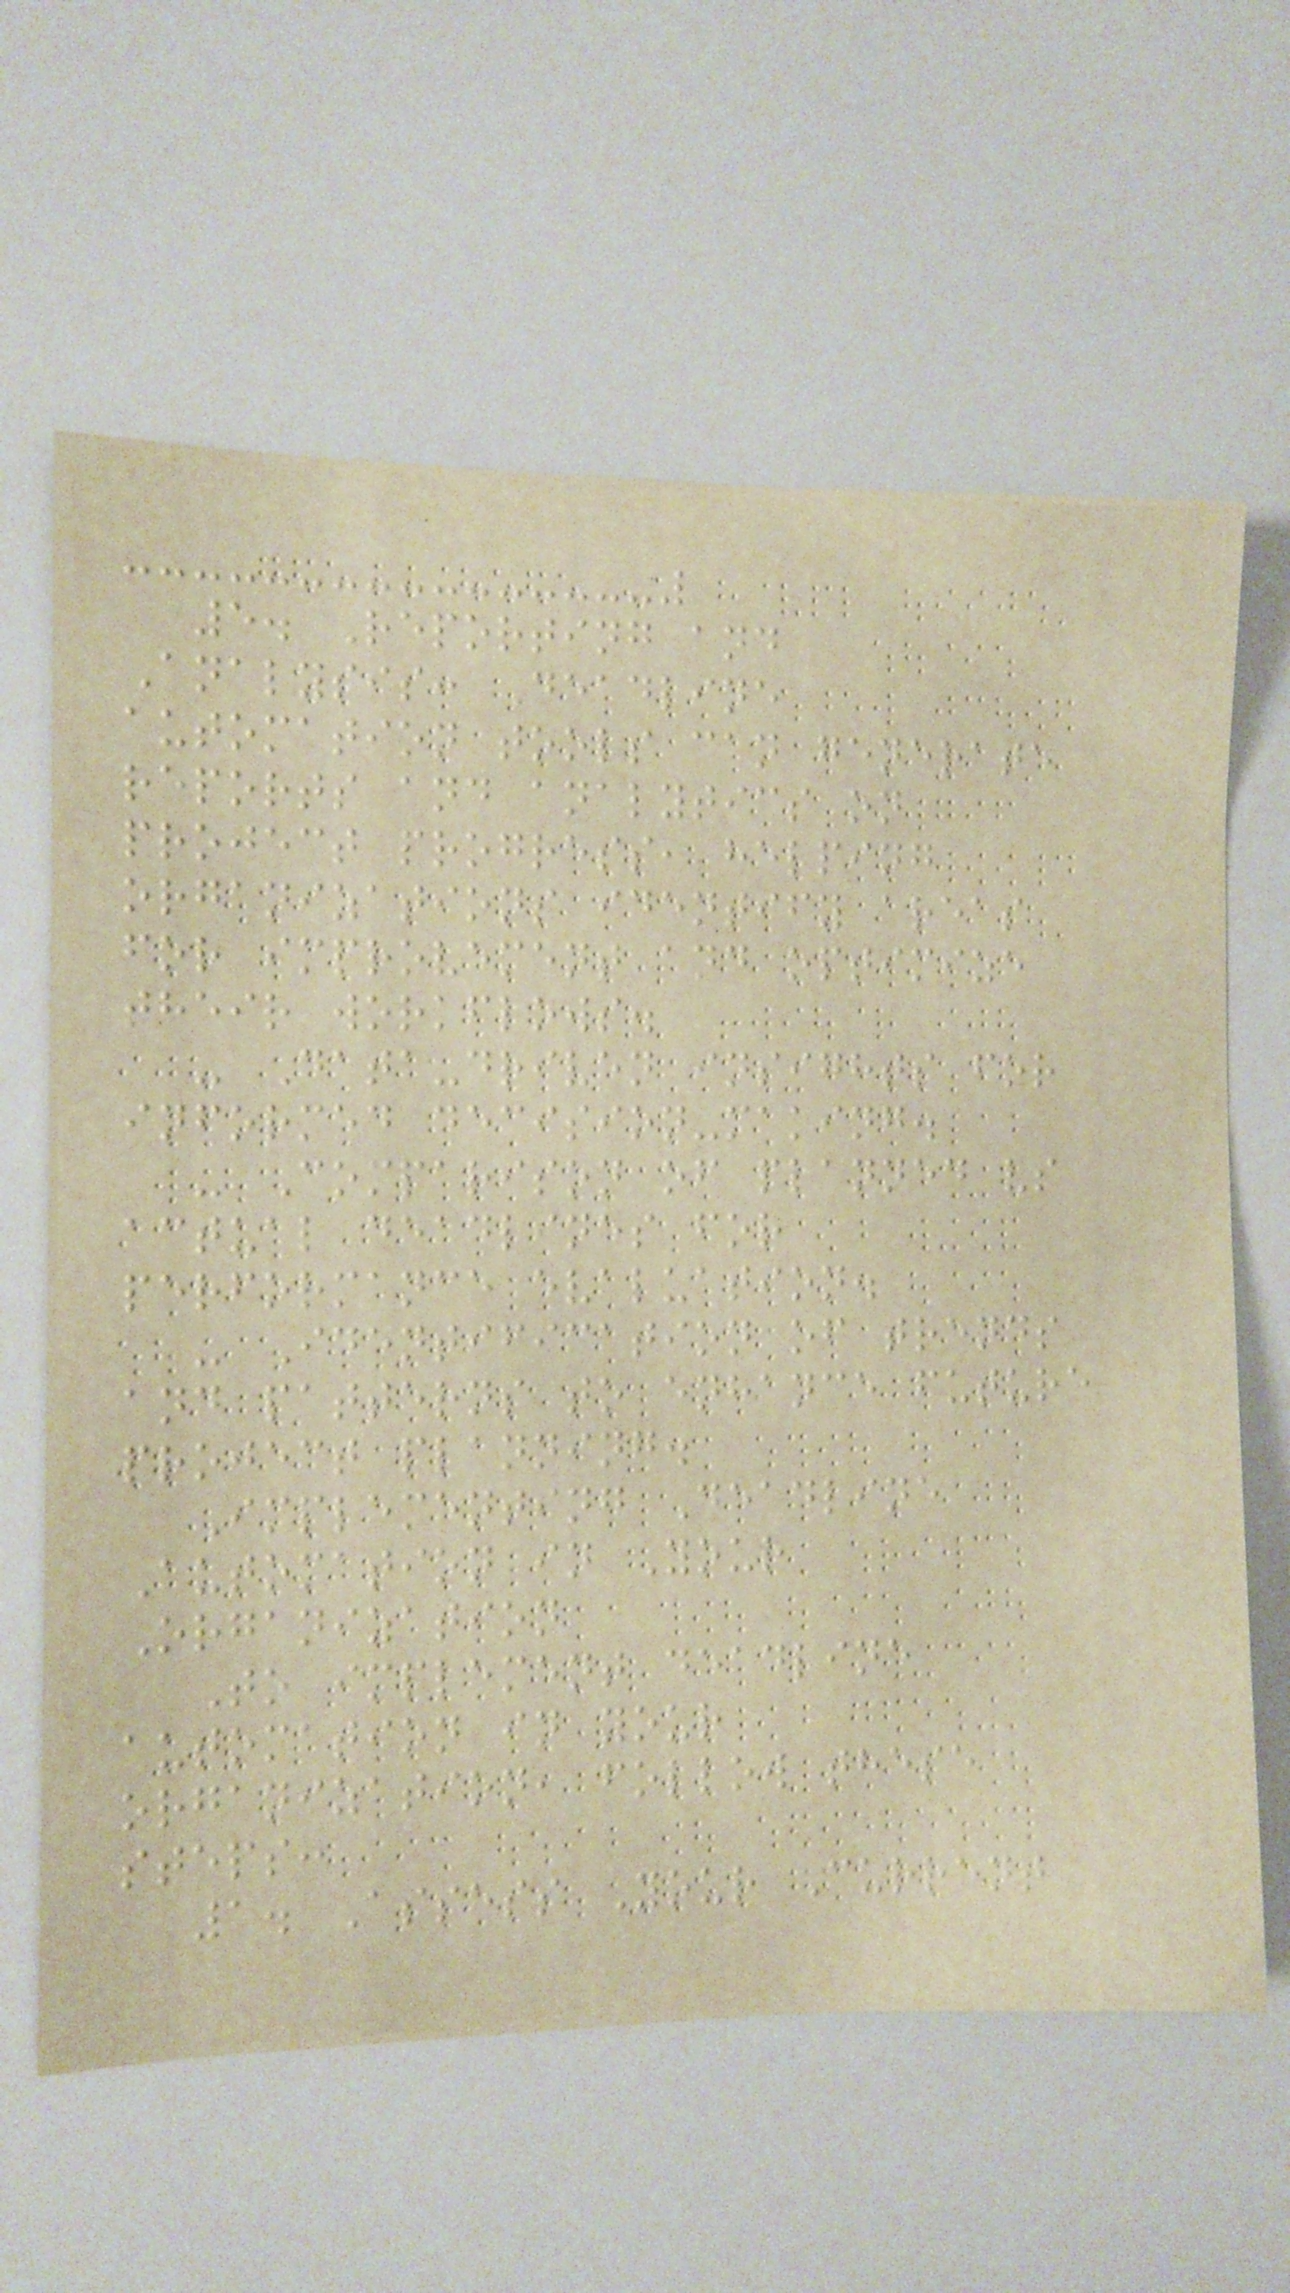5. Reporting and
Analysis: Deadline
automation tools can generate
reports and analytics on
project progress, helping
organizations identify areas
for improvement and optimize
their workflows.
- Data-driven insights for
informed decision-making.
- Comparison of planned vs
actual deadlines for
performance evaluation.
- Identification of trends
and patterns to enhance future
project planning.
Implementing Deadline
Automation in Your
Organization
To implement deadline
automation in your
organization, follow these
steps:
1. Assess Your Current
